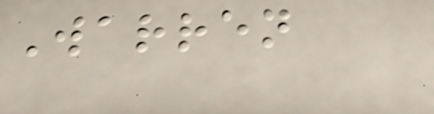Warren
